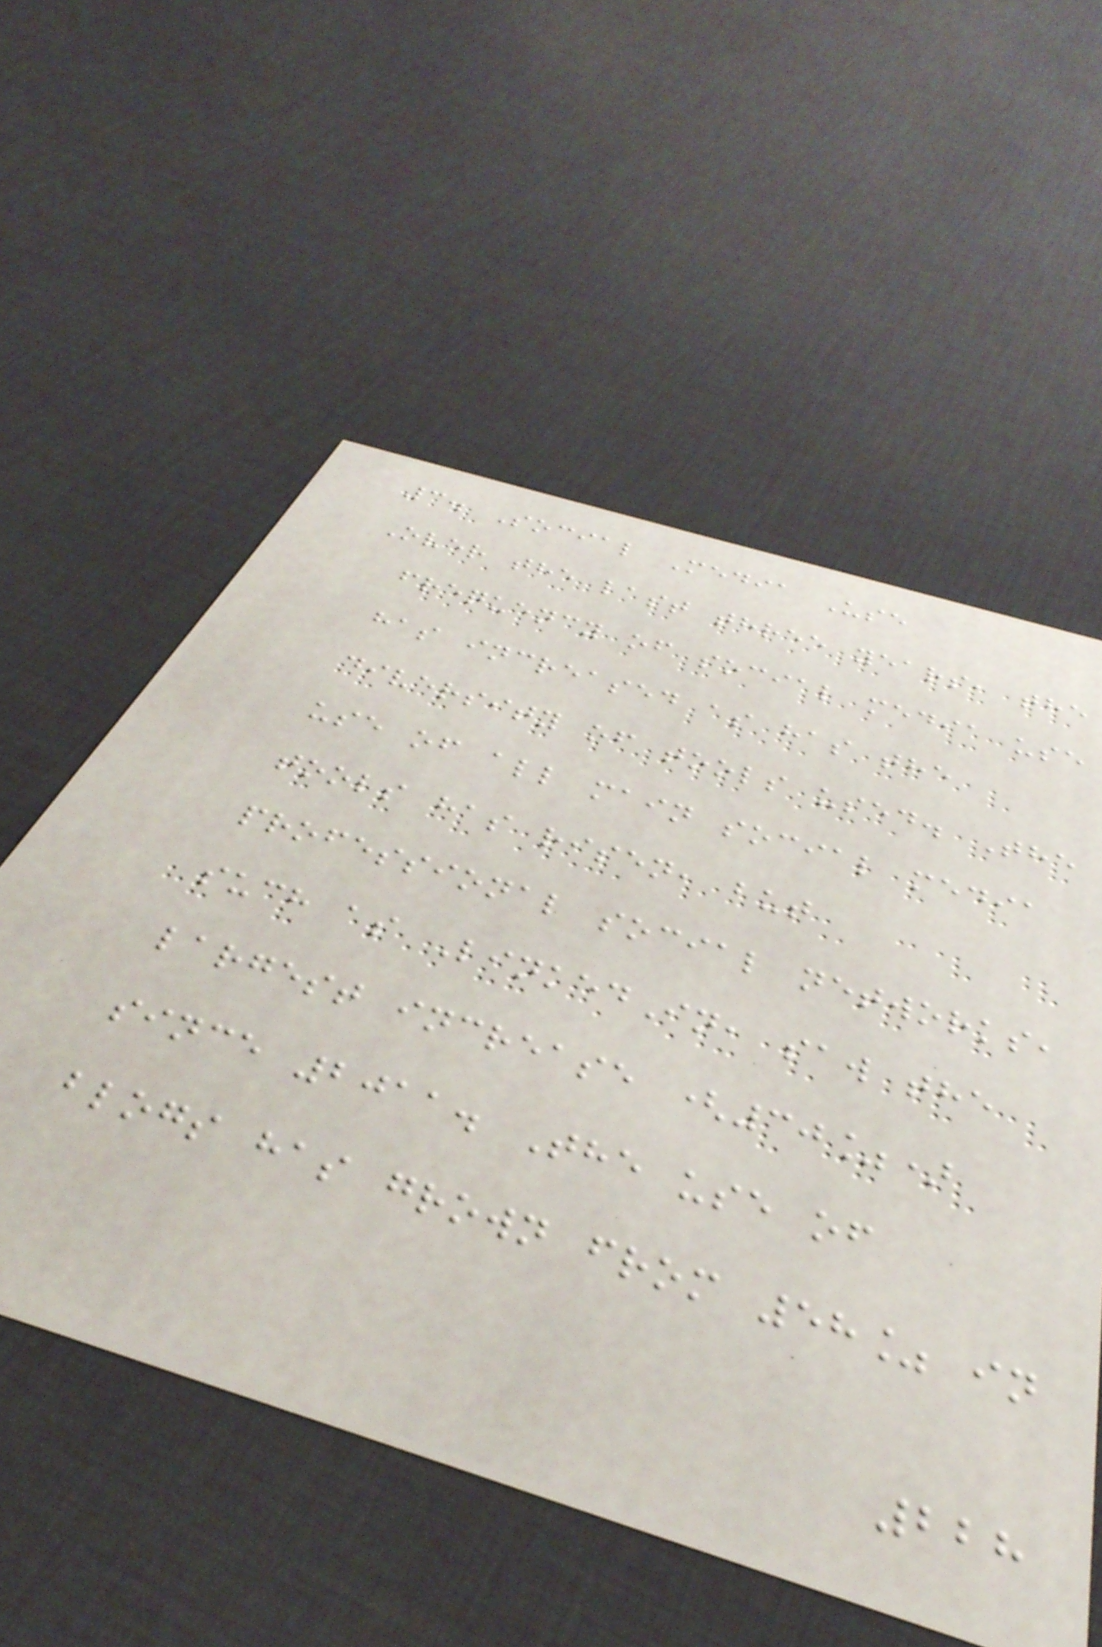3. Social Media Use
Over the last three years, the
frequency of social media use
has increased as has the
diversity of tools used. The
use of all main social media
tools has risen, but
professional social networks,
such as LinkedIn, saw the
largest increase (30%)
since 2011. The use of
blogs has grown from 58% in
228
